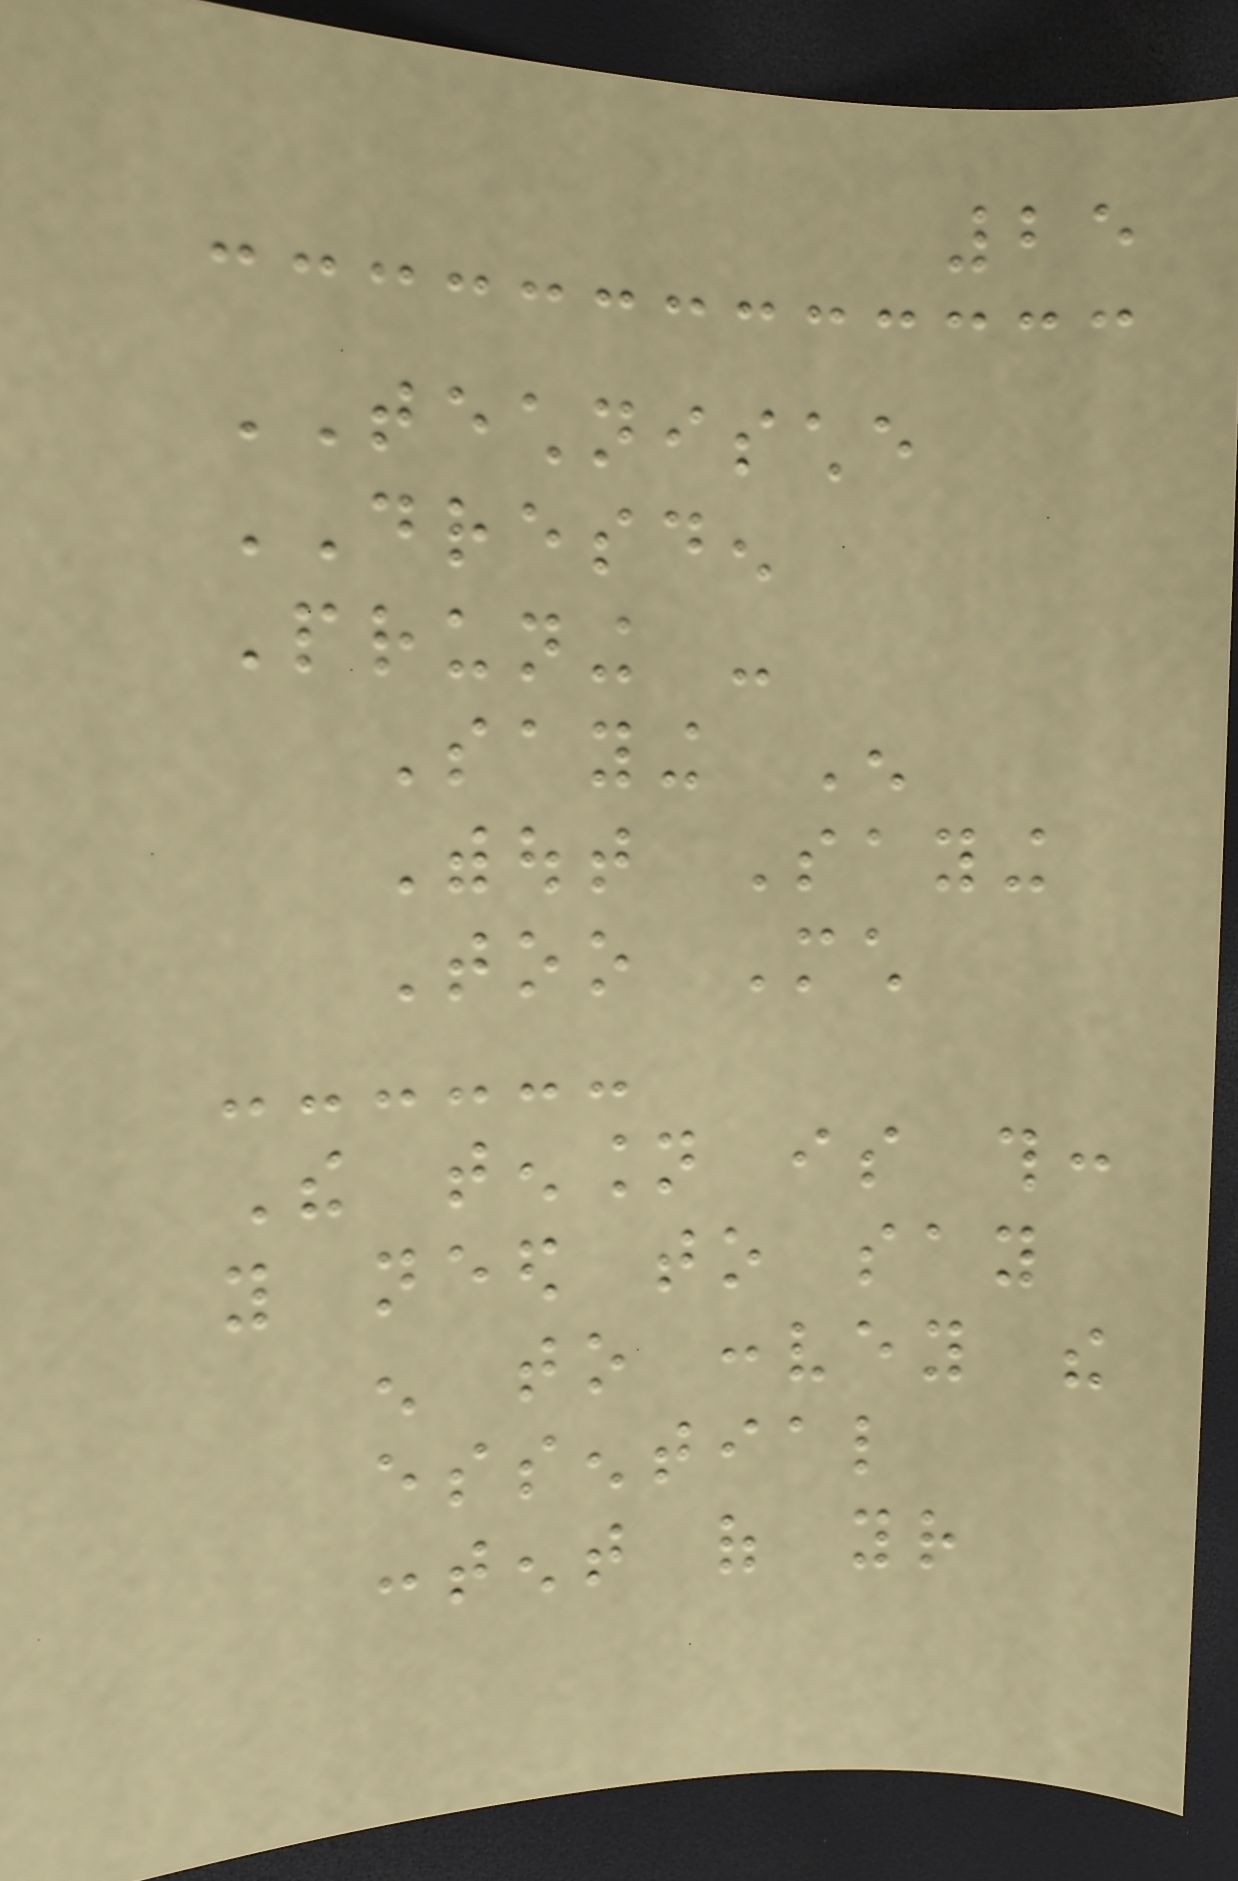25
TECHNISCHE
DRESDEN
Pruning -
Saying Enough
Without Saying
Too Much
The tension is this:
you need to say
enough to convey the
essential
content of your
